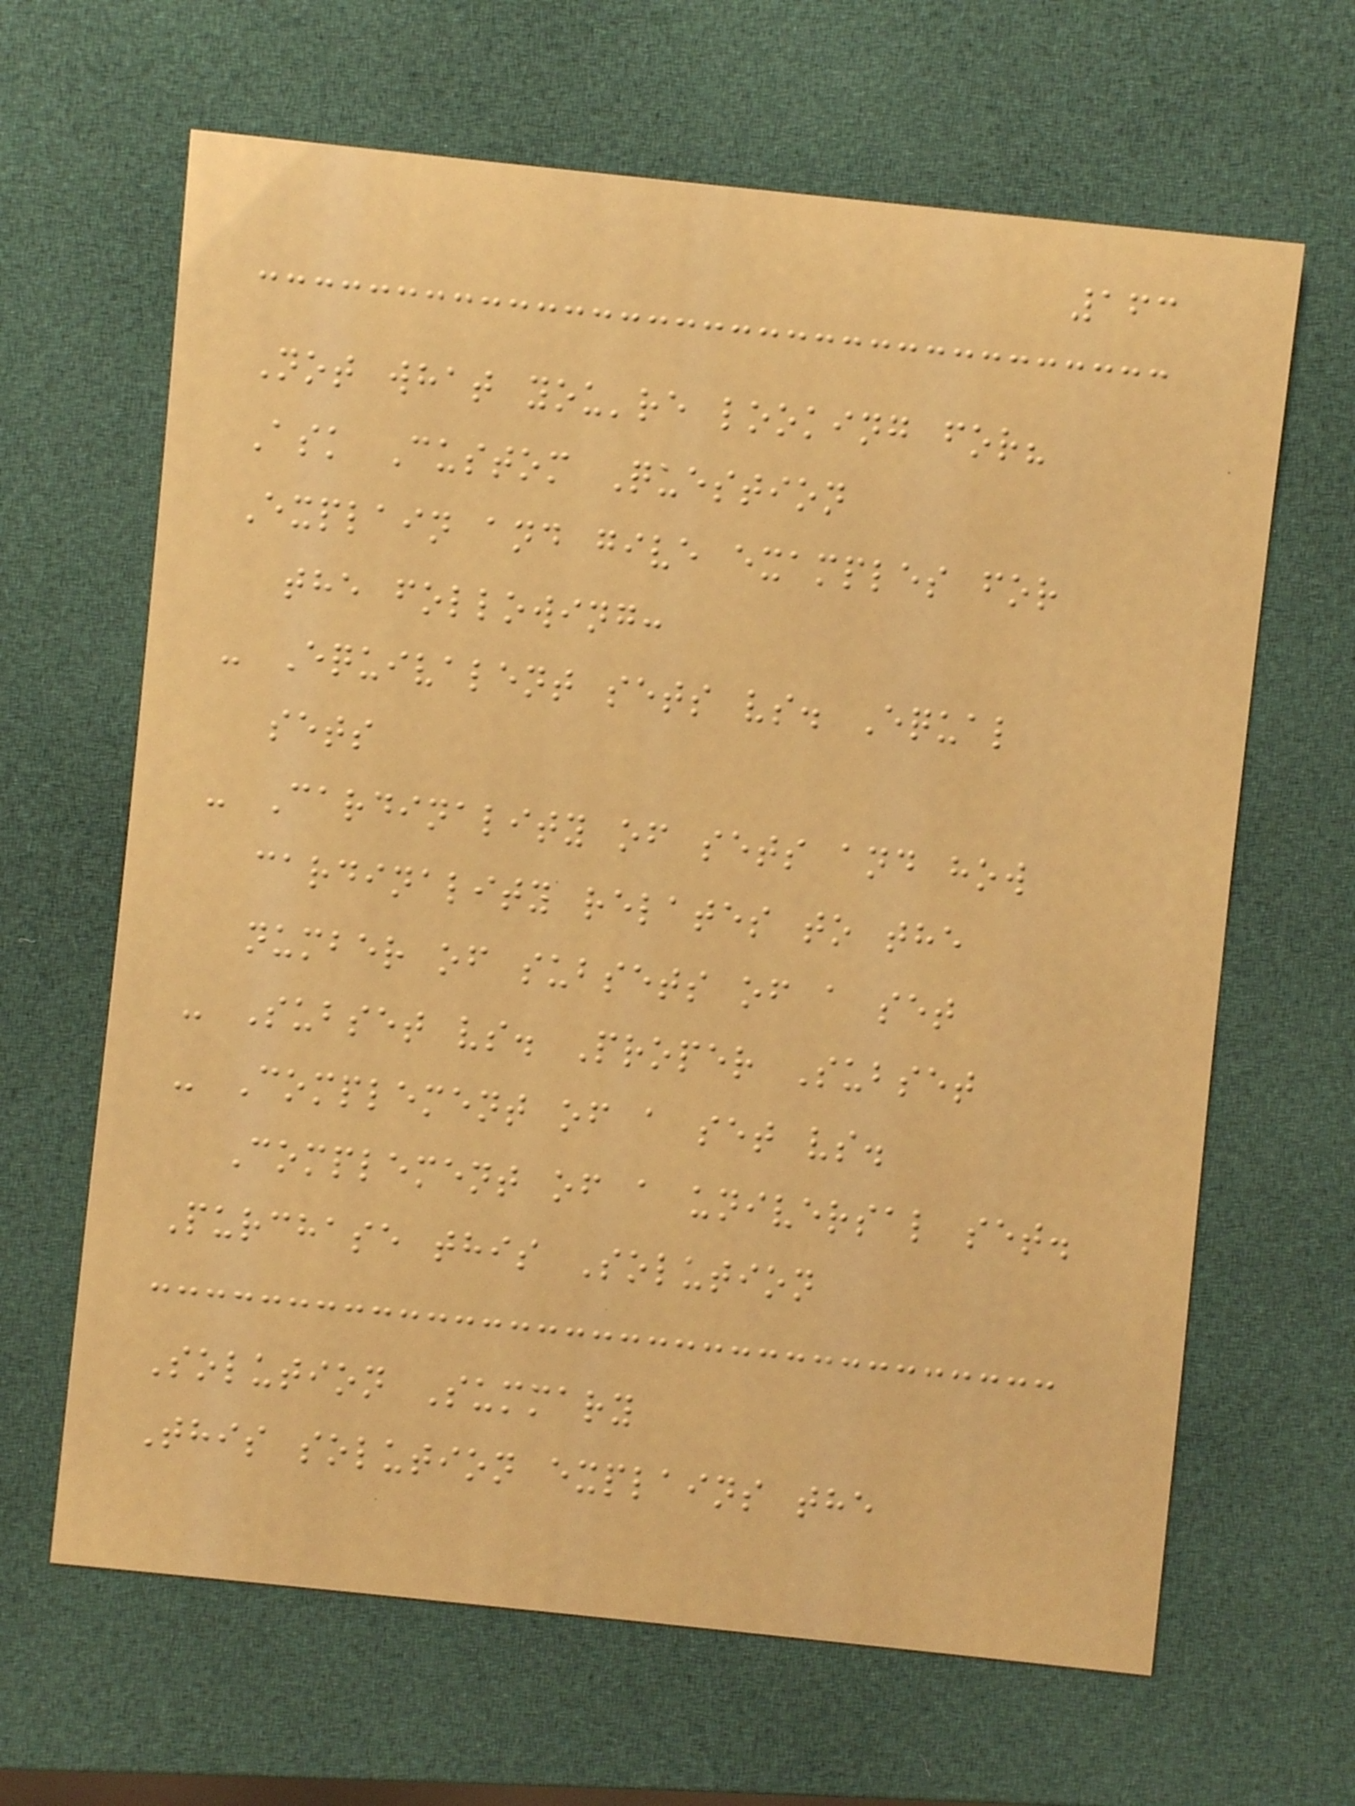163
Not what you're looking for?
Ask Custom Question
Explain and give examples for
the following:
- Equivalent sets vs. Equal
sets
- Cardinality of sets and how
cardinality relates to the
number of subsets of a set
- Subset vs. Proper Subset
- Complement of a set vs.
Complement of a universal set.
Purchase this Solution
Solution Summary
This solution explains the
